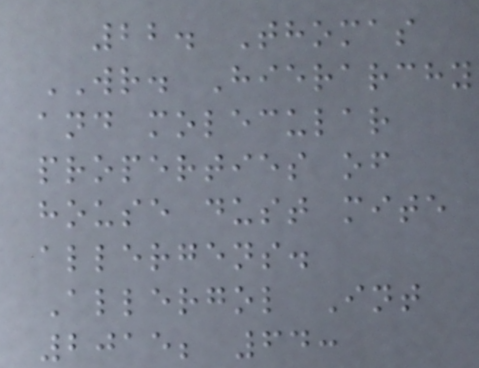22. Thomas
WR. Hierarchy
and molecular
properties of
house dust mite
allergens.
Allergol Int
2015; 64:
